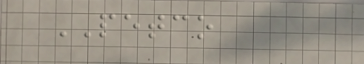PETCO
